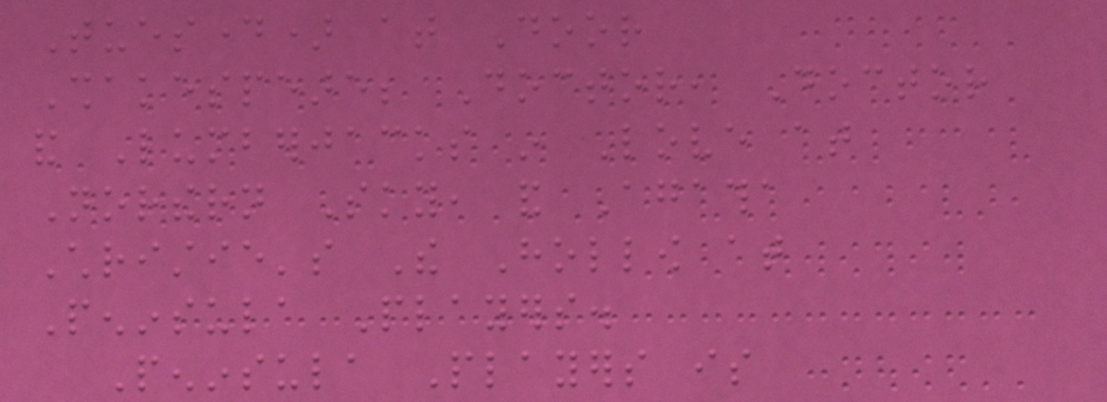Tuesday) at Door
Shakespeare; Doctor, Doctor
and Lumberjacks in Love at
Northern Sky, and Agatha
Christie's The Hollow at
Peninsula Players.
Peninsula Players is
